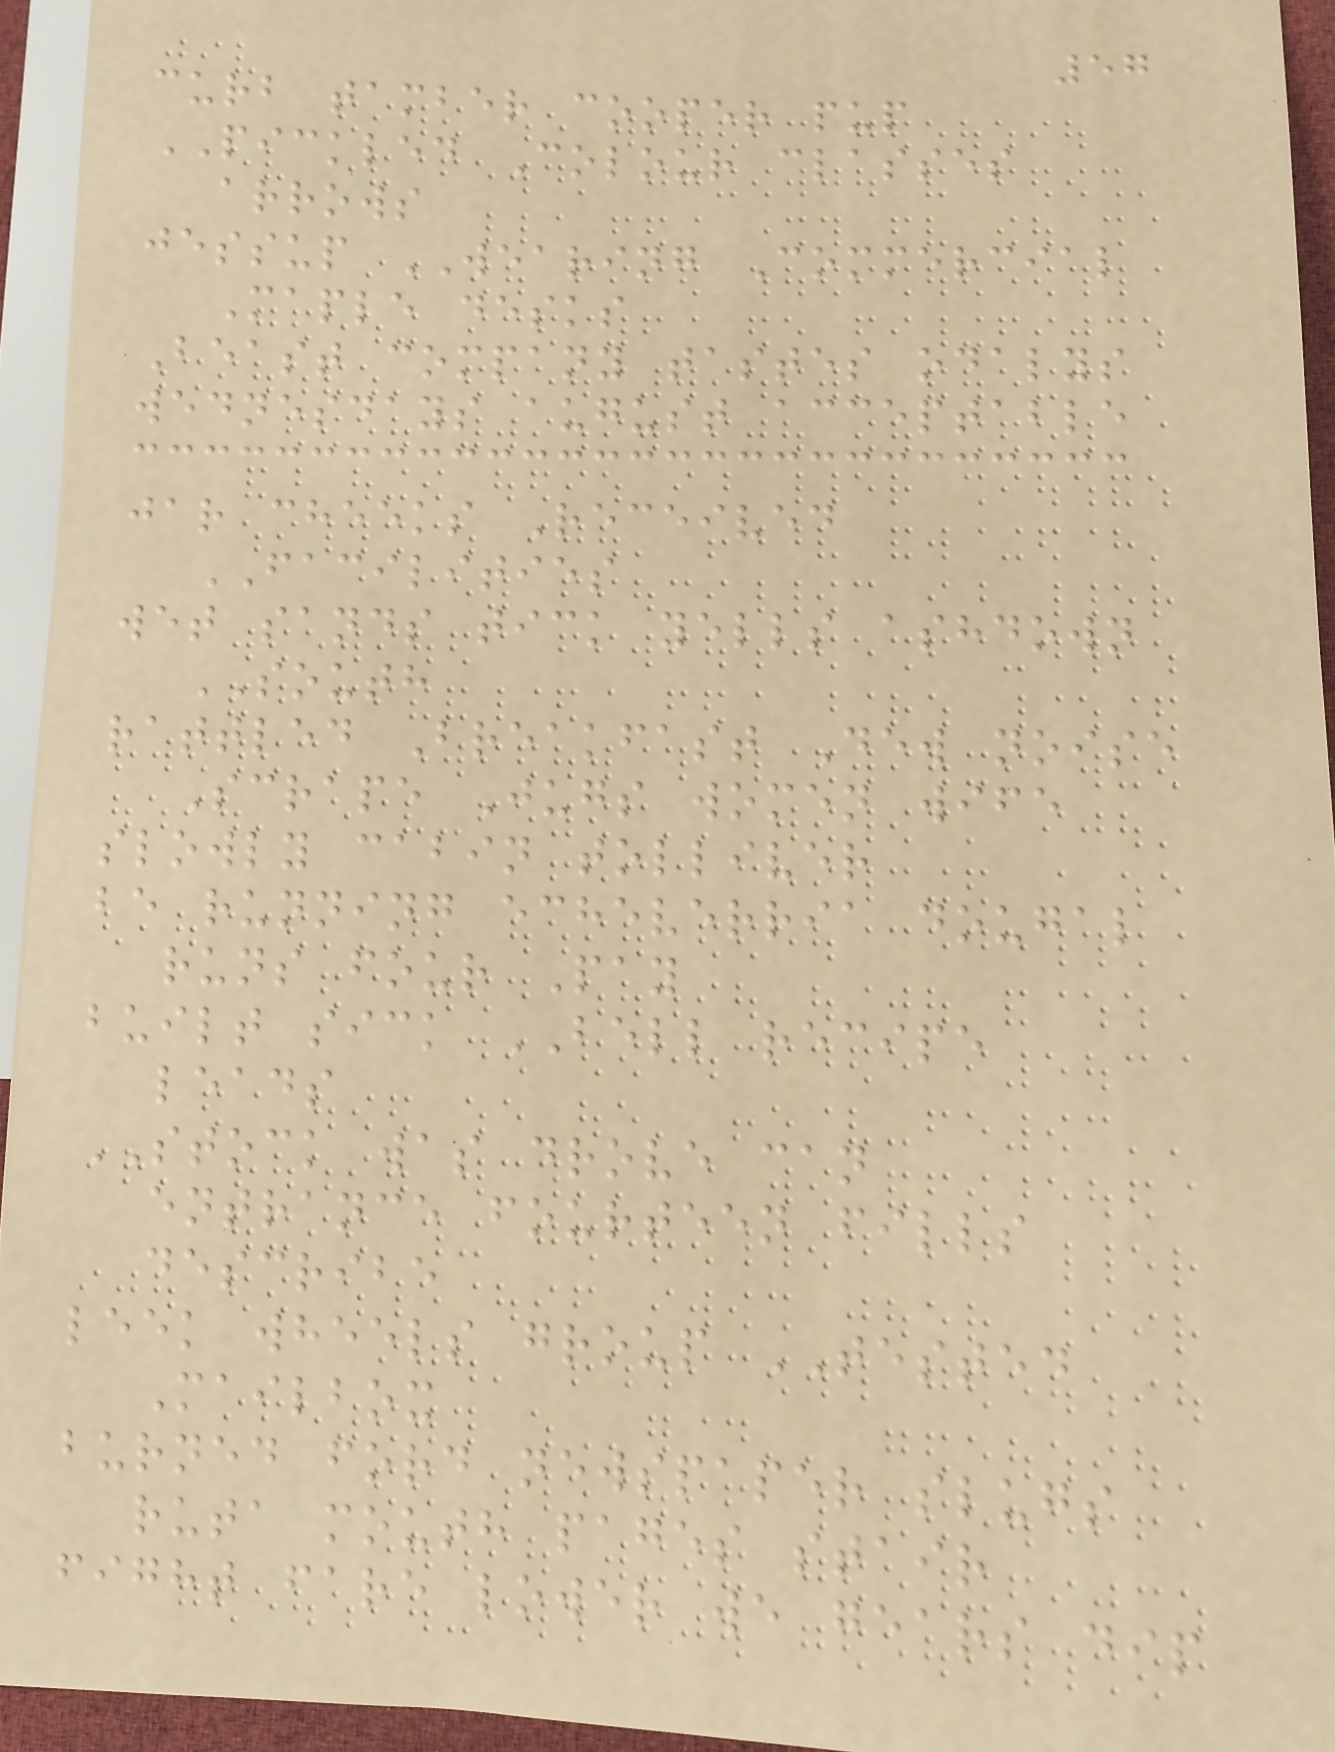57
curb tamber cooper pup
PICKLED Colour classes
arrows
jessup WEARING Commercial
Maple desks
Beast company tastes odalys
wednesdays august acceptable
jar cheeks Received
FACILITIES
wet sands tick yells ashdown
SOUTH
rattled Breakfast Dew noise
Scrape Jugs women wife
slowly cabin tolliver
be running echeverria dougal
runs four Pay
built sick BELL recipe
leads
STOCK was drove can
entrance fourteen fills
describe
leek wheels group TESTED
Mailbox
burned ford newspaper slugs
ruta mouth pages stair
fight fare lower we gears dip
